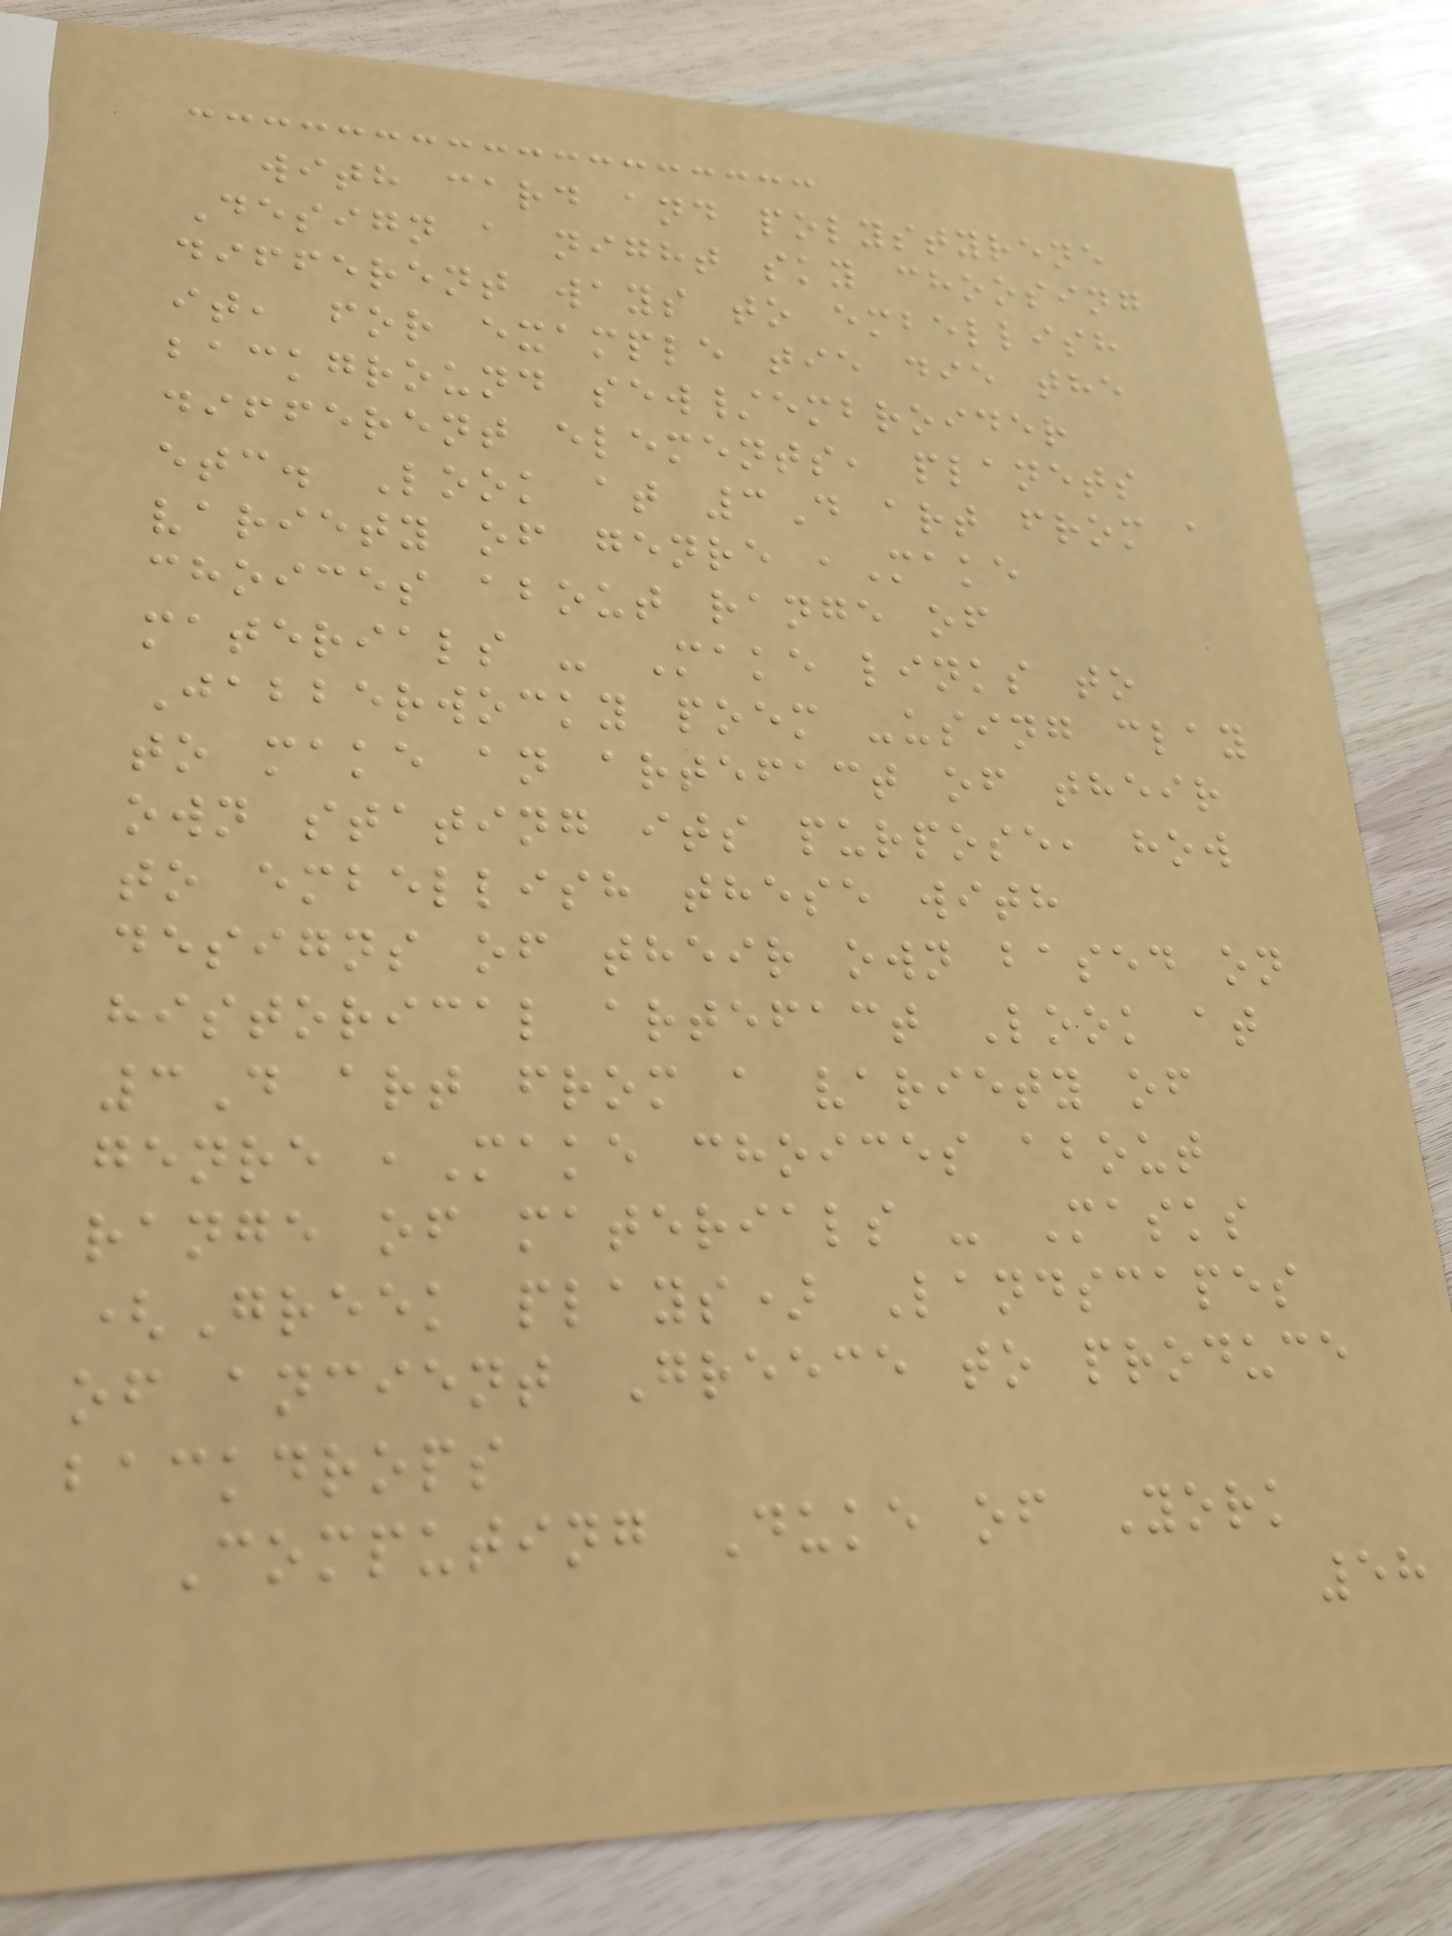with card and polystyrene
Design a night sky choosing
different ways to embellish
it, for example tie die the
background sew/embroider
different elements, planets
etc. Look at 3D art from a
variety of genre ,Make
choices about range of
materials - Make links to
Jabberwocky poem -using clay
to make an artefact of their
own stating its purpose, how
to embellish these with
designs of their own based on
historical artefact Look at
3D art from a variety of
genre ,Make choices about
range of materials - Masks
(Greek plays) Landscapes
of ancient Greece to produce
backdrops
Computing Duke of York
58
